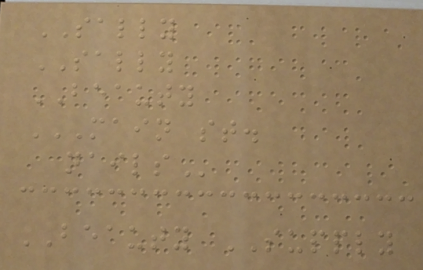SALLY
SALLY
BEAUTY
MAIN ST.
NAILS
BEAUTY SUPPLY
